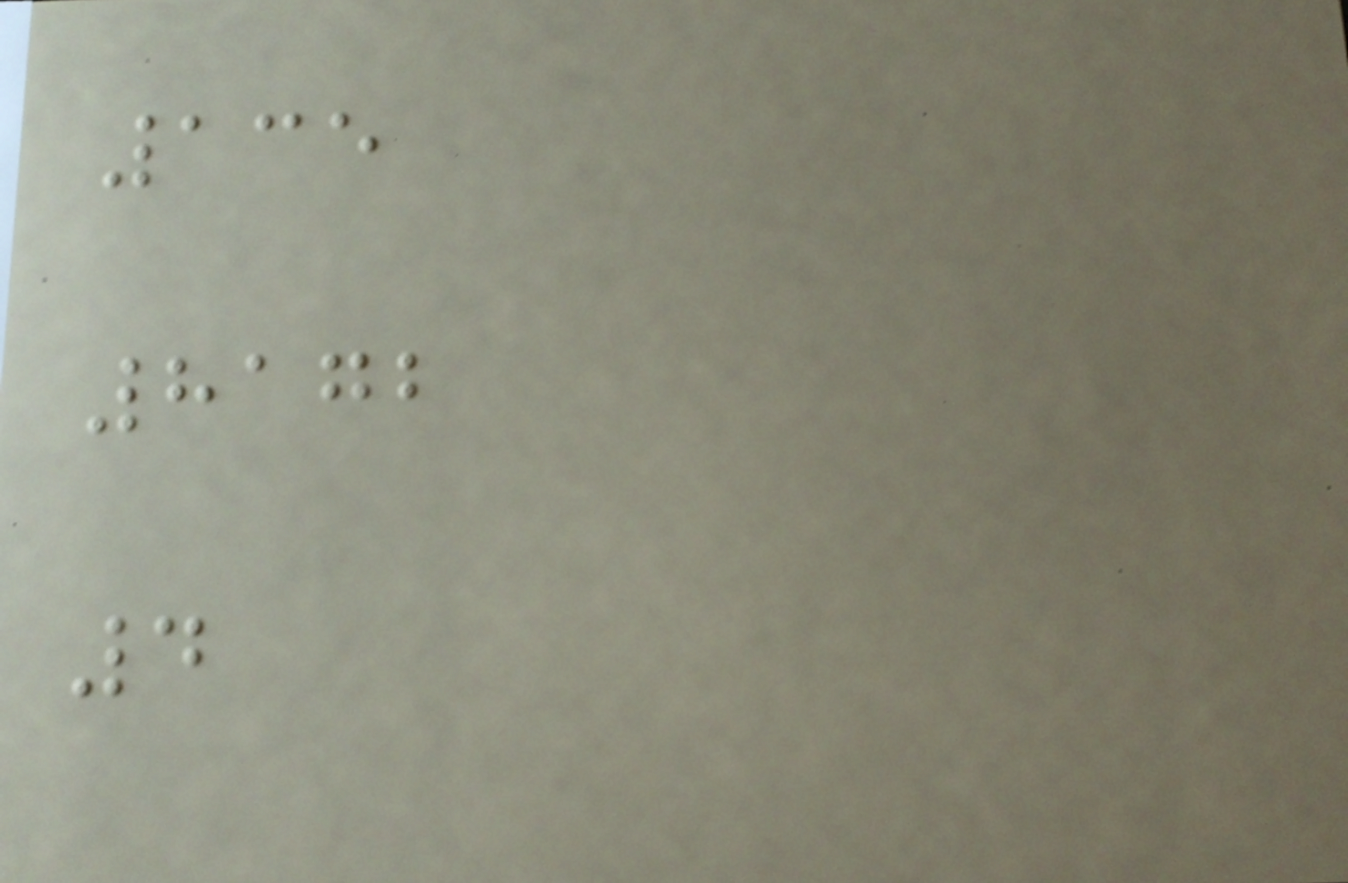135
8172
4
